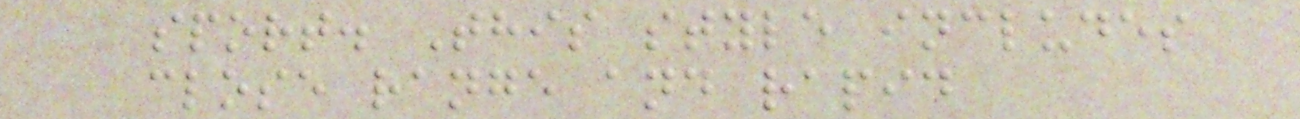sport. This style includes
close range and rapid
